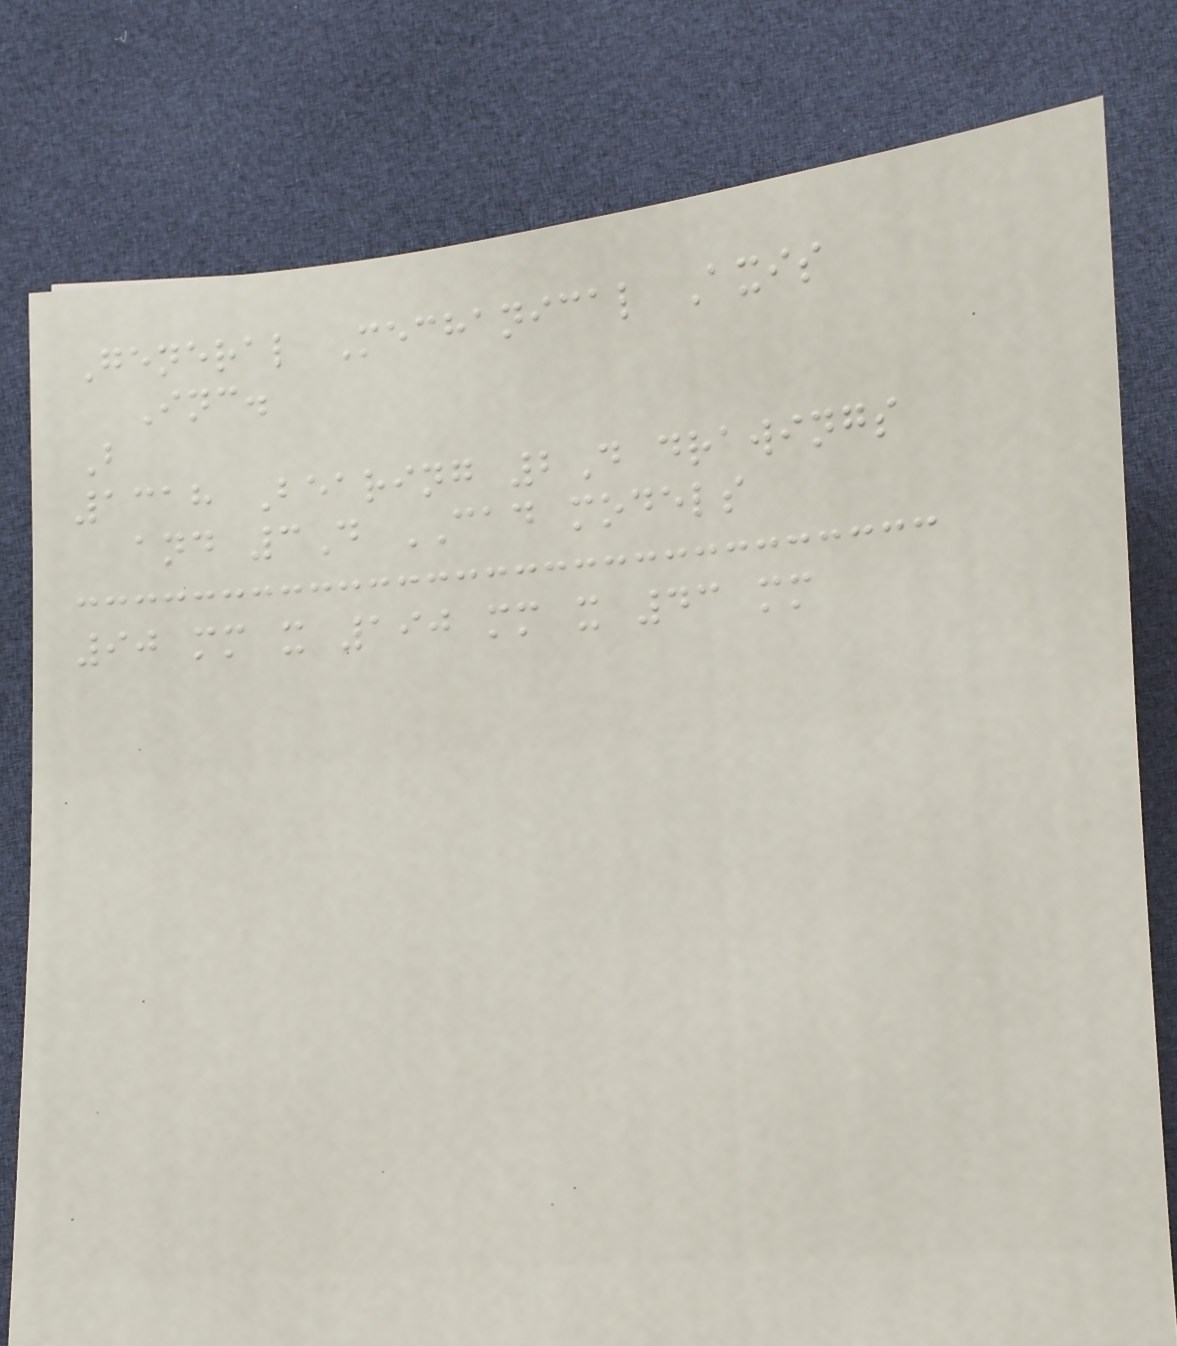General Mechanical Axis
Inc.
B
1318 Bearing 2D drawings
and 3D CAD models
90 mm x 190 mm x 43 mm
